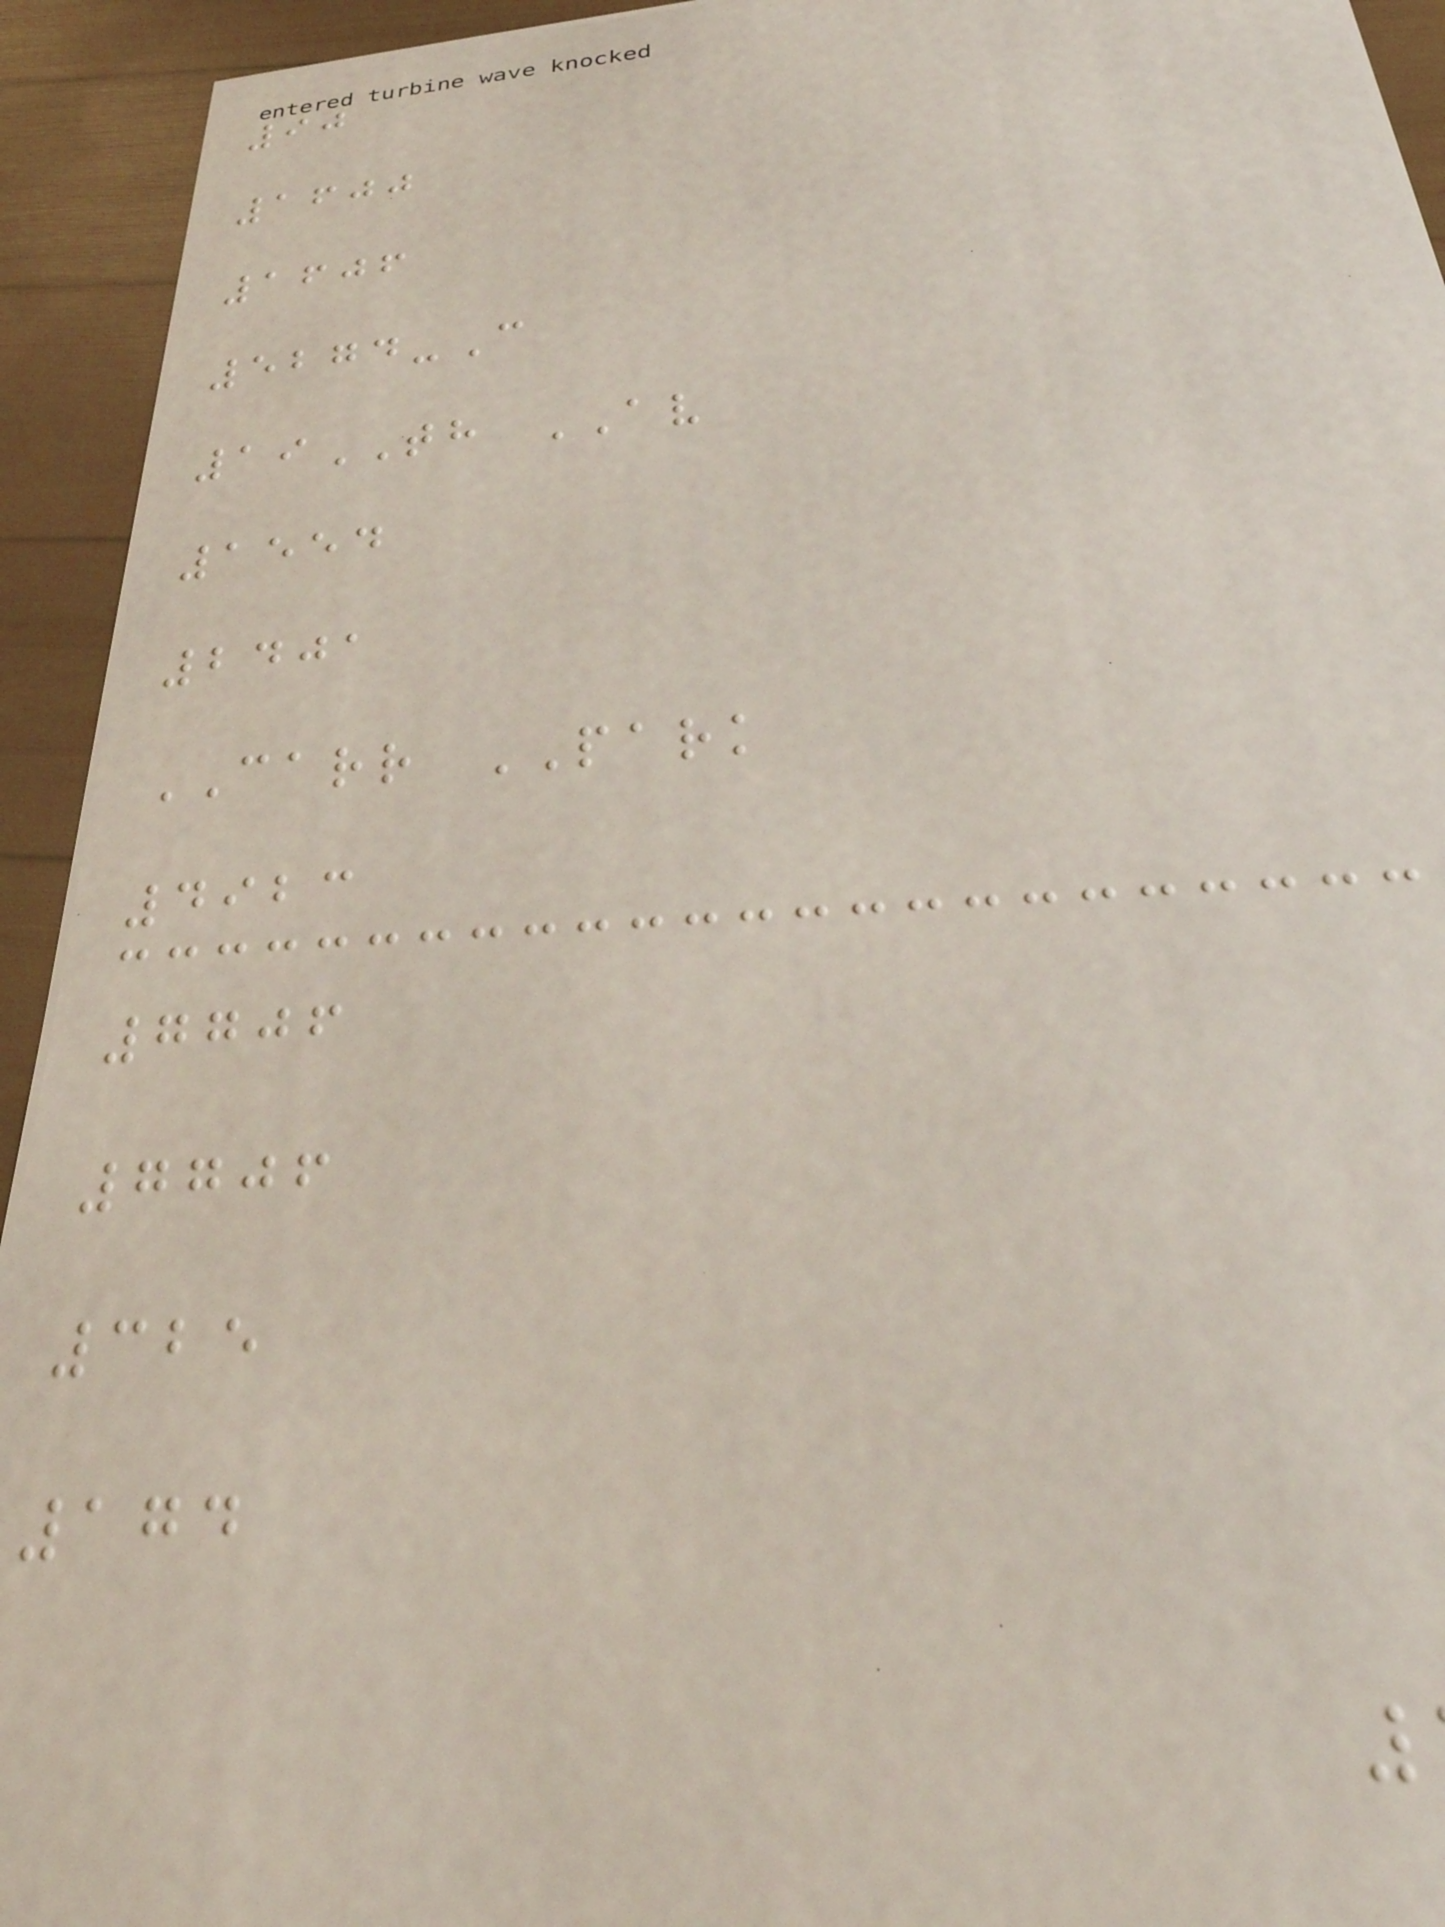90
1600
1606
5274-C
19TH AV
1554
2401
CARR PARK
4923
7706
7706
325
174
